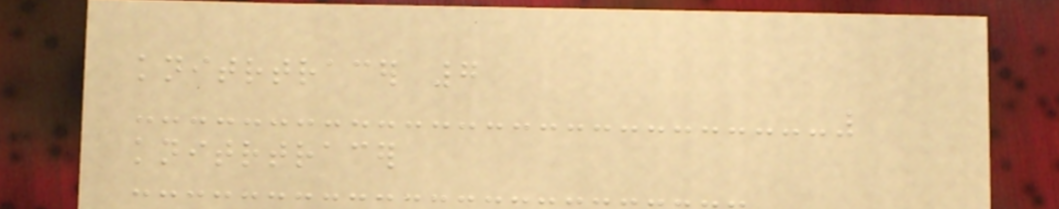knitrtracer 7
knitrtracer
